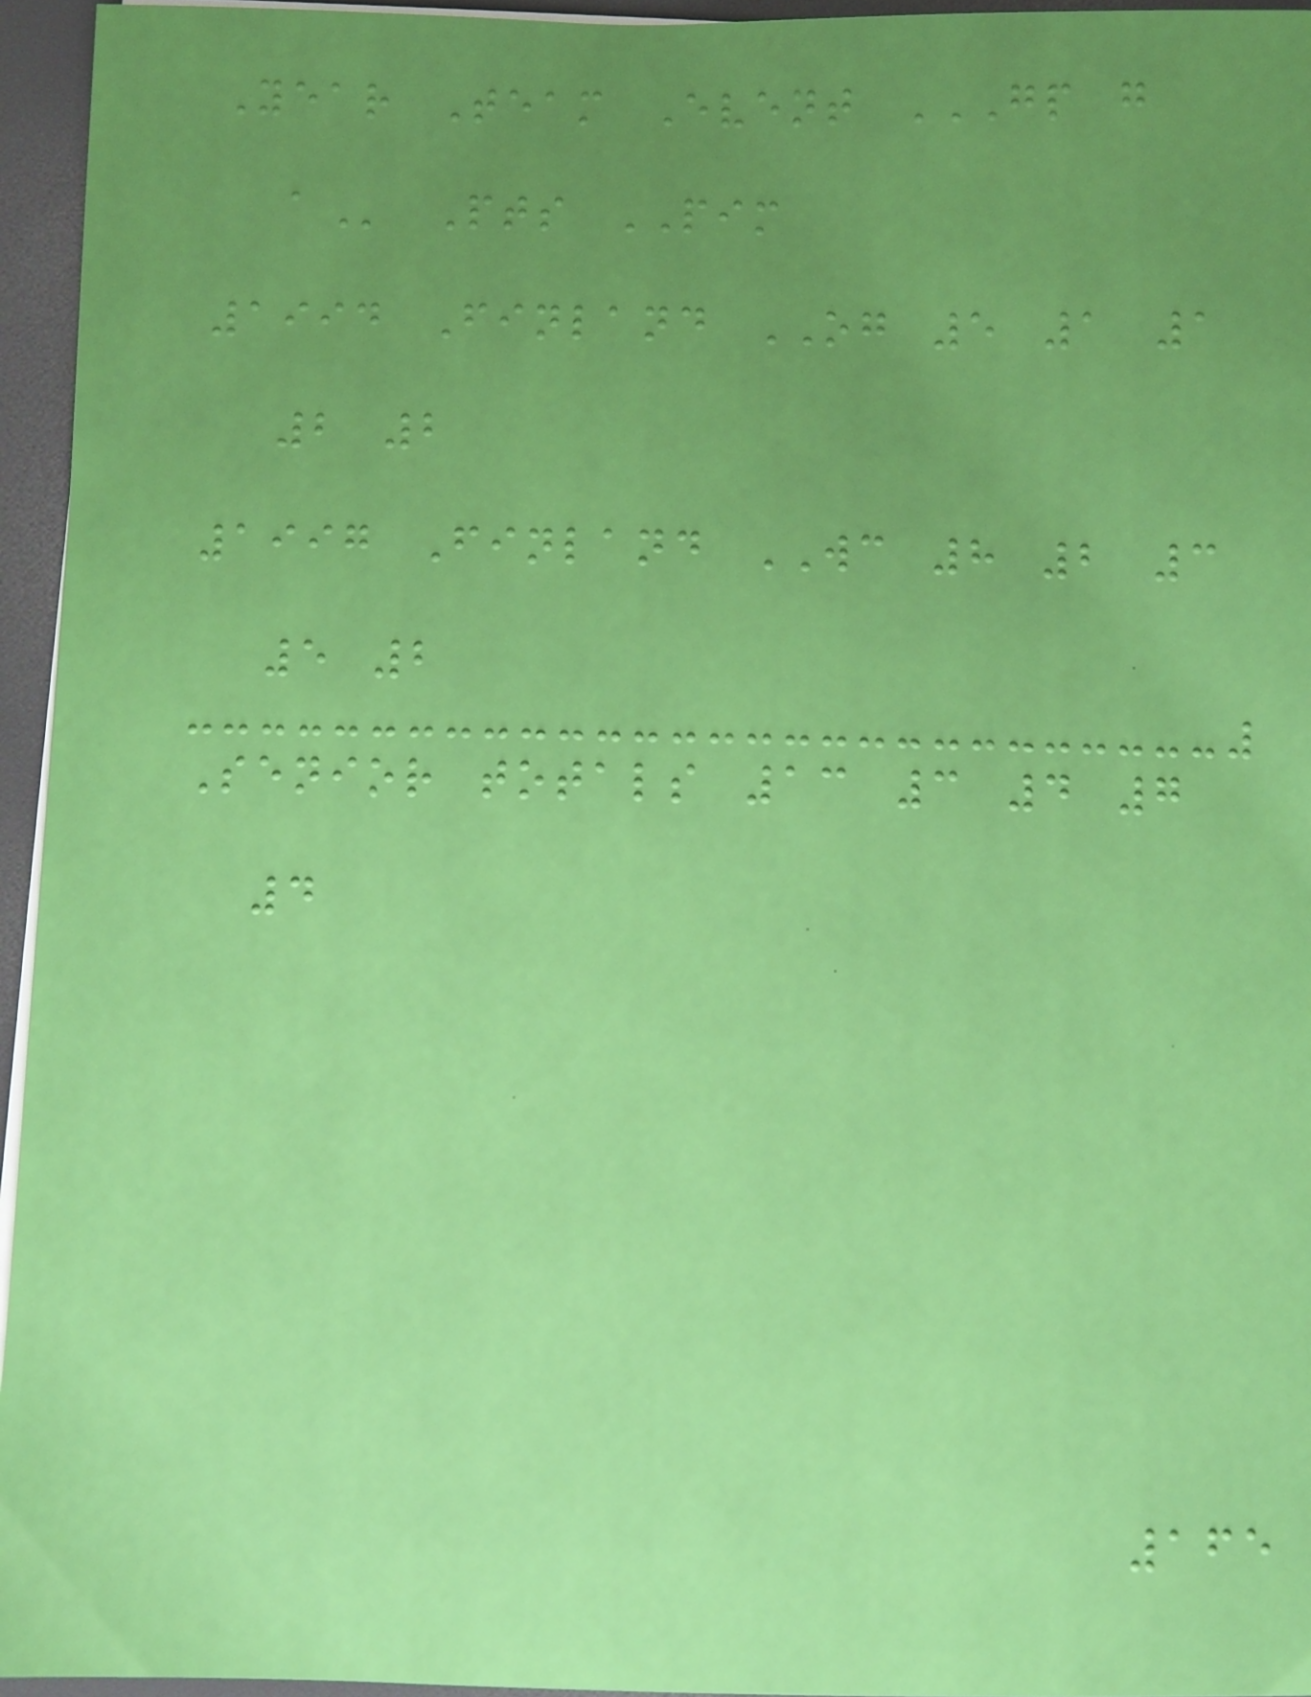Year Team Event GP G
A Pts PIM
1994 Finland OG 5 1 1
2 2
1997 Finland WC 8 2 3
5 2
Senior totals 13 3 4 7
4
165
